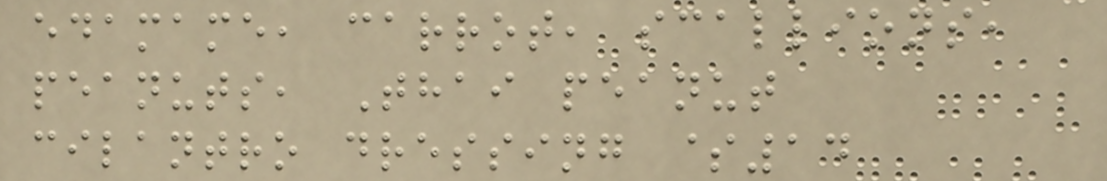edamame, carrot, scallions,
peanuts, Thai peanut
cilantro dressing $14
